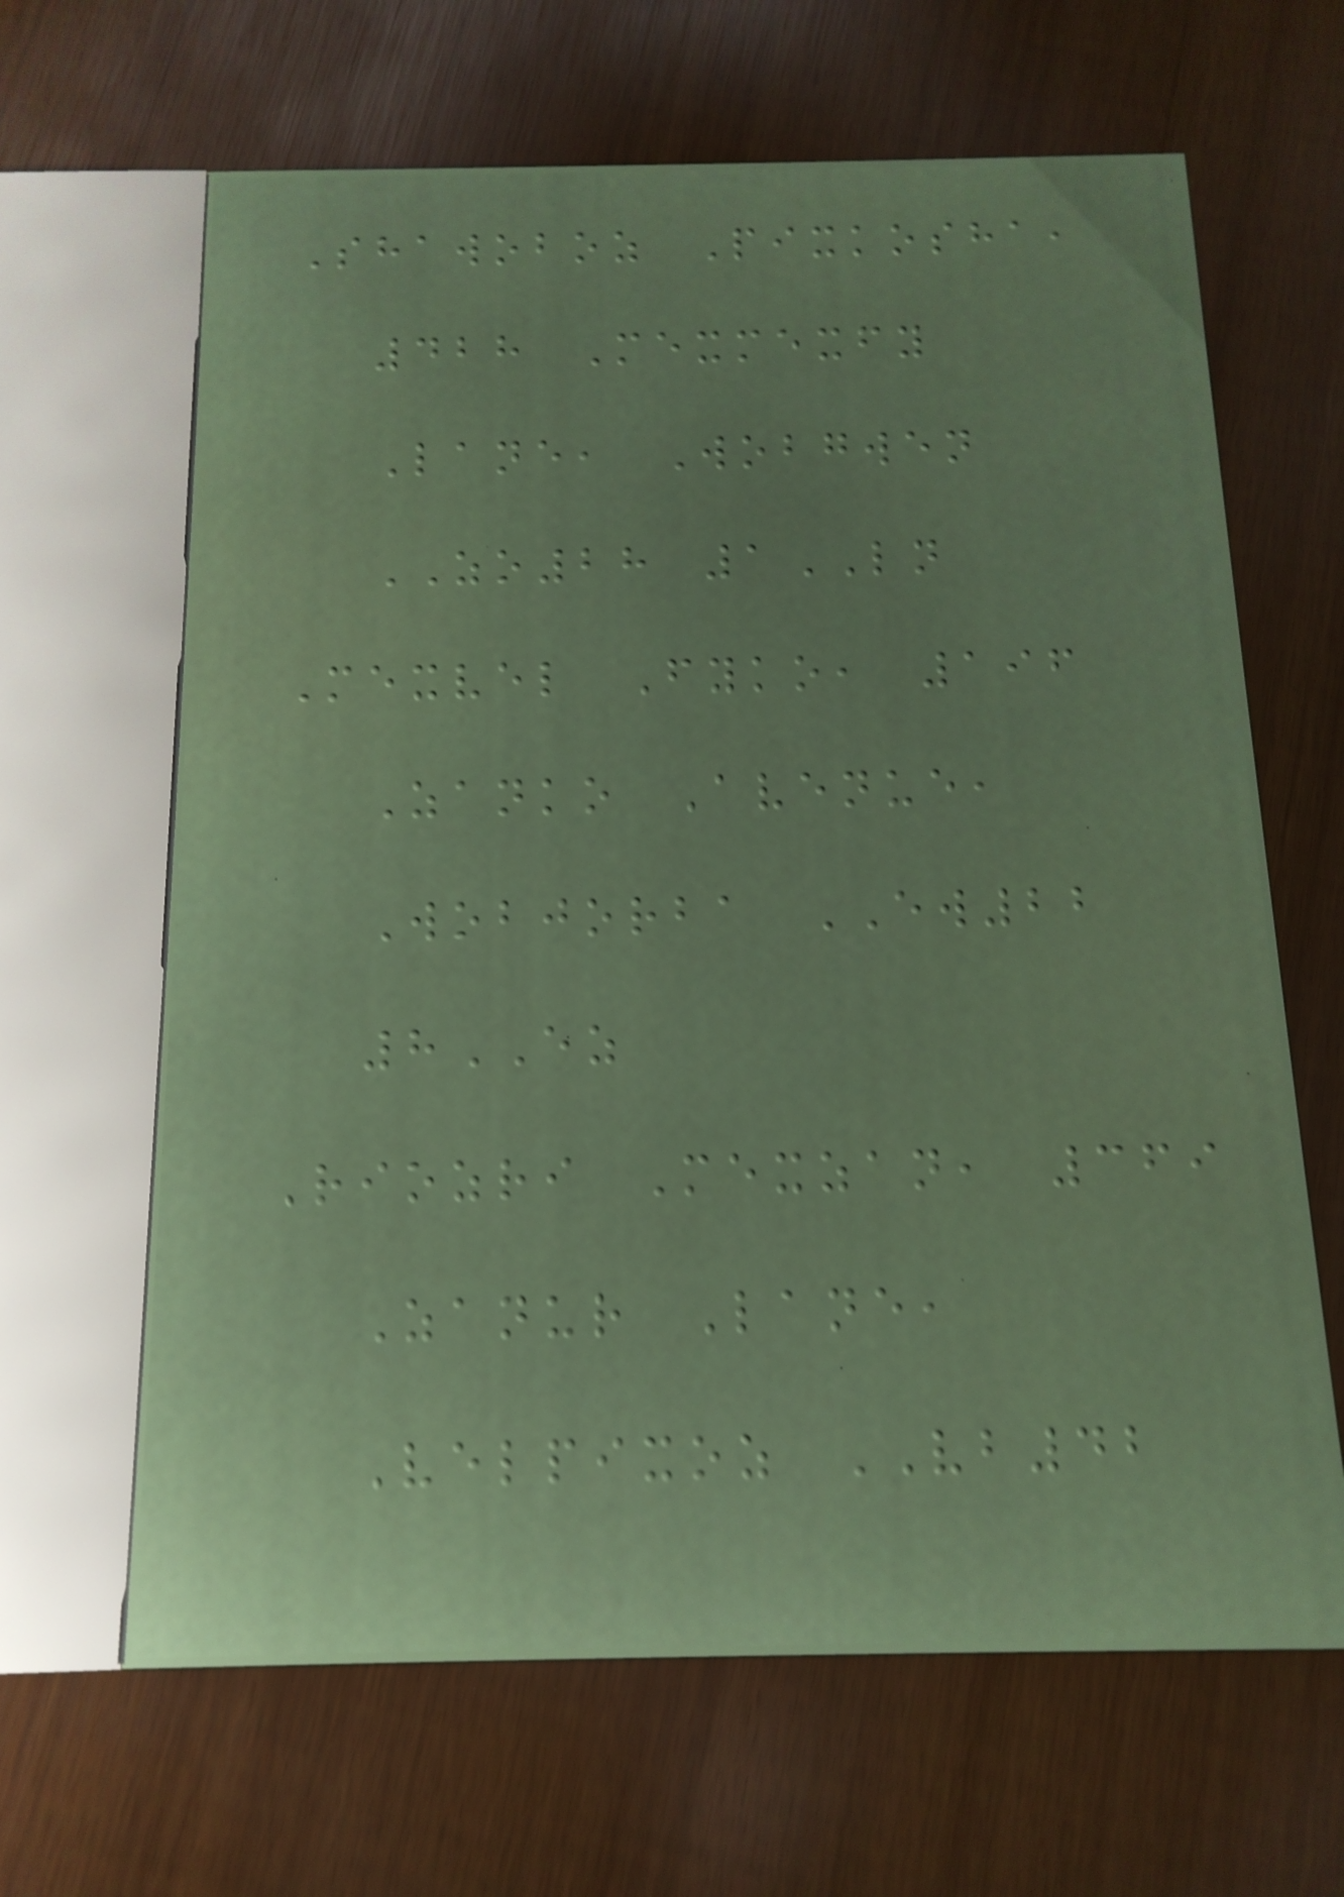Shawoboz Pixkosha,
428 Mexmexfy
Lane, Wobgwen
ZO28 1LN
Mexvel Fyko, 196
Zanko Avenue,
Wobjorba EW22
8EZ
Riozri Mexzan, 369
Zanur Lane,
Velpixoz VB42
